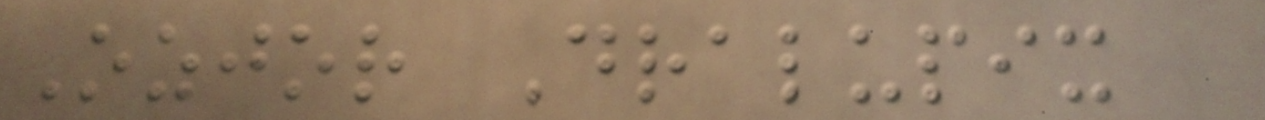Ozjor Dralupix
